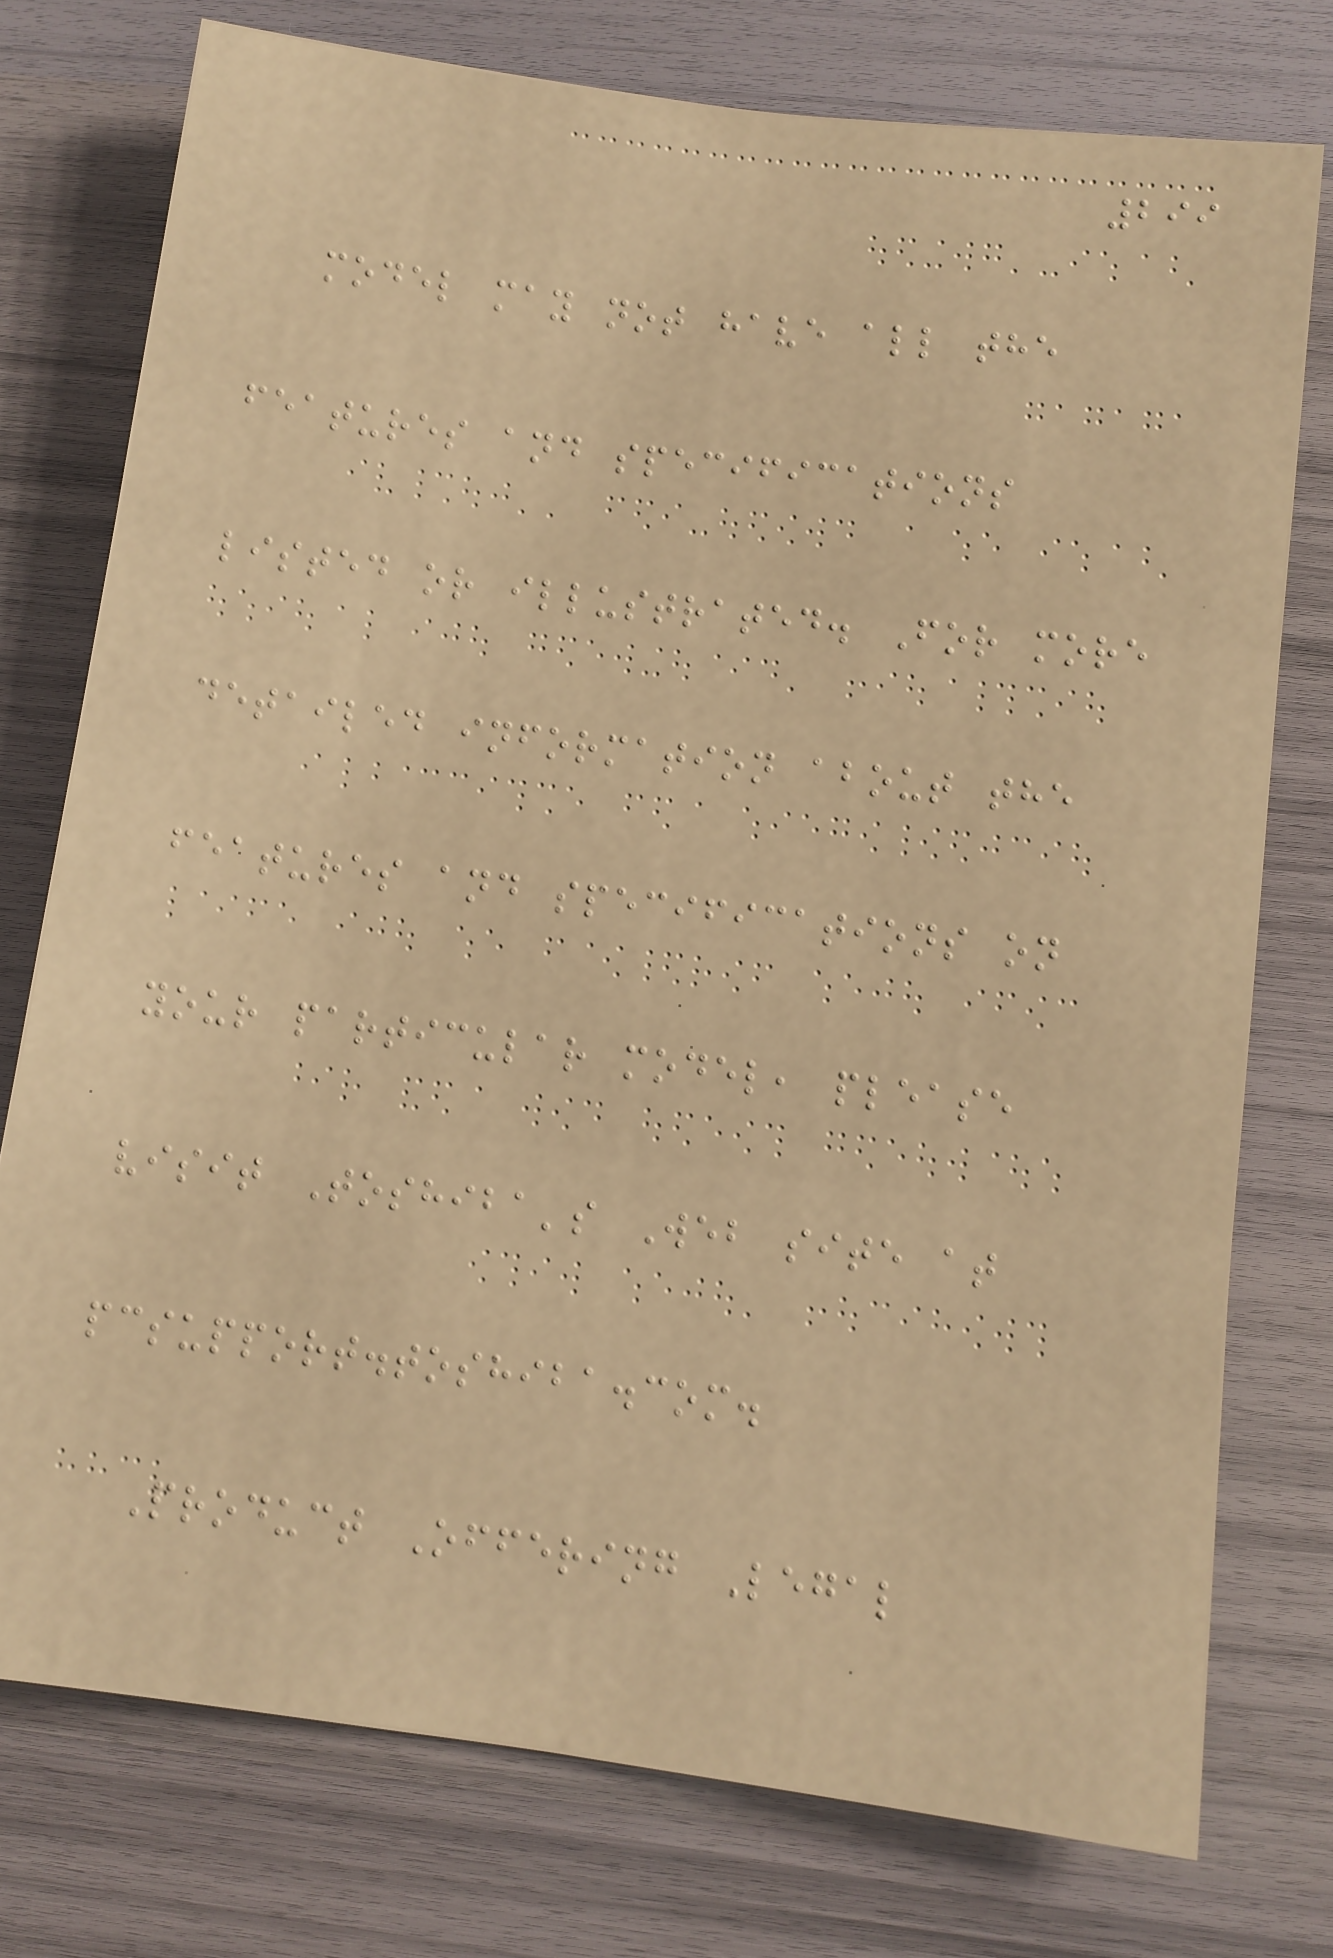299
model may not have all the
features and specifications
listed or illustrated. For more
detailed information about the
features and specifications on
your particular model, please
visit Toshiba's Web site at
pcsupport.toshiba.com.
Product Offering Legal
